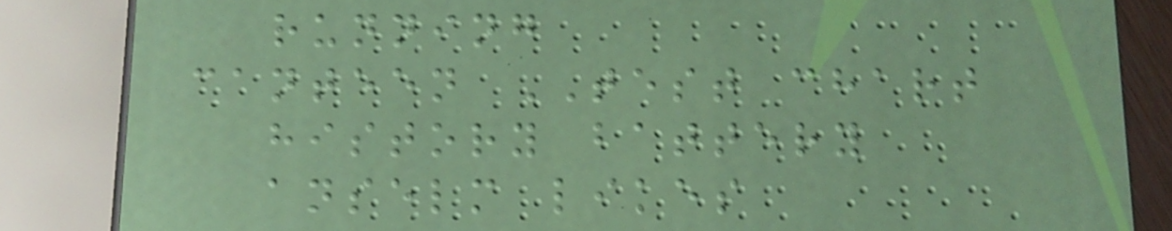running
canteen TEST chart
history battery
anselm likes
